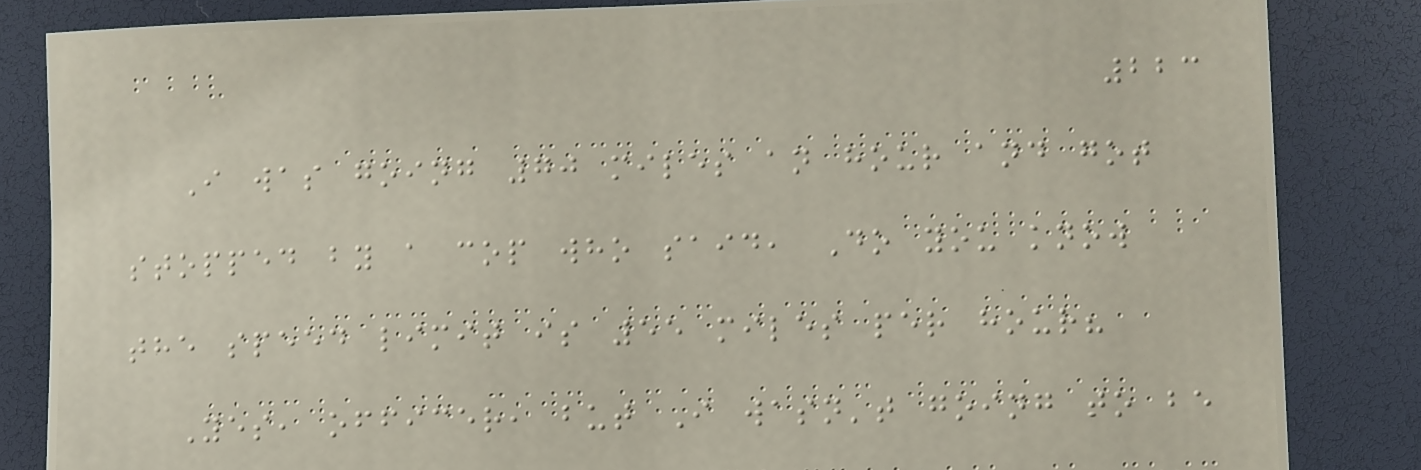223
I was going 70 miles an hour and got
stopped by a cop who said, Do you know
the speed limit is 55 miles per hour?
Yes, officer, but I wasn't going to be
